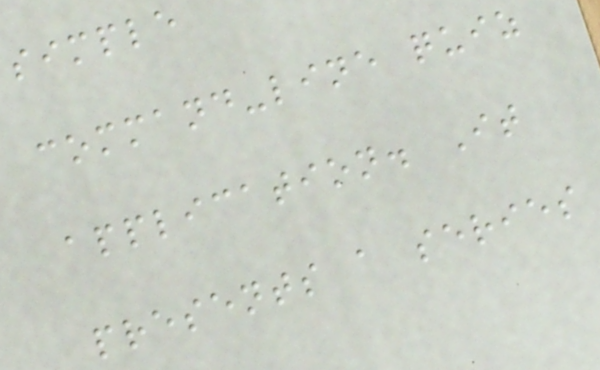simple
command-line quiz
application. It
presents a series
